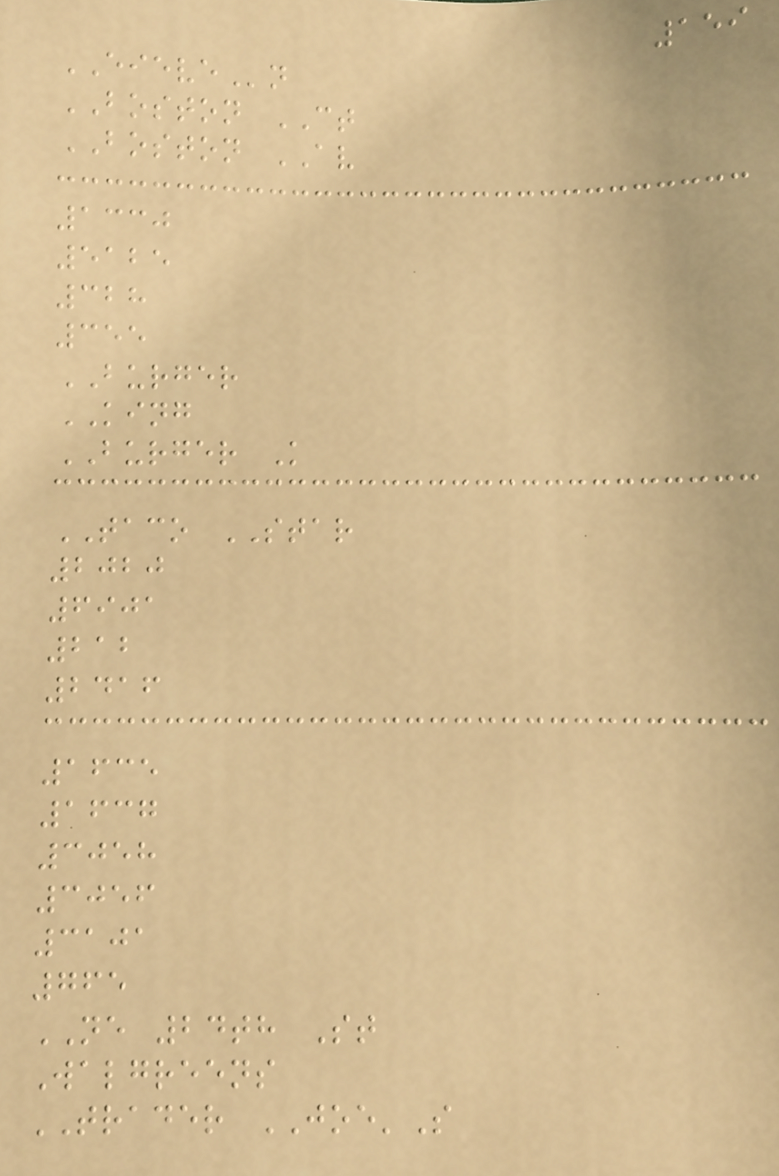159
EIEVEn
BOSTON CT
BOSTON AV
1330
5125
328
355
BURGER
KING
BURGER K
TACO STAR
2020
6901
212
2416
1635
1637
3058
3056
3101
765
NE 24th St
Walgreens
TRADER JOE'S
